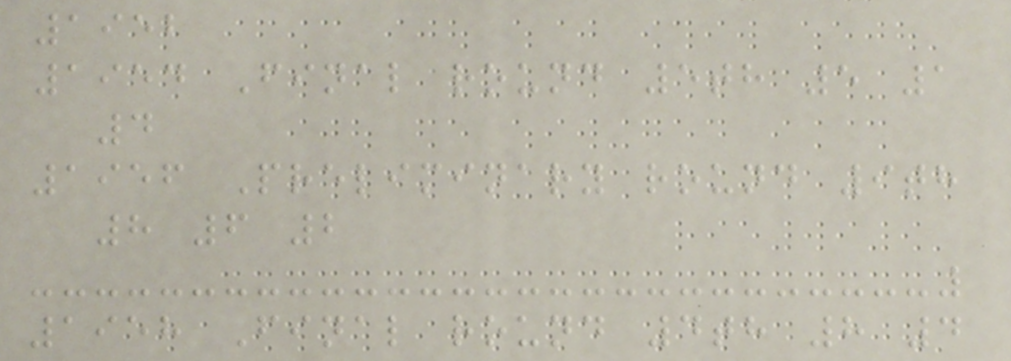1952
1954 Final round 5th 5 1
4
1956 Preliminary round 9th
8 6 2
1958 Final round 4th 8 4
